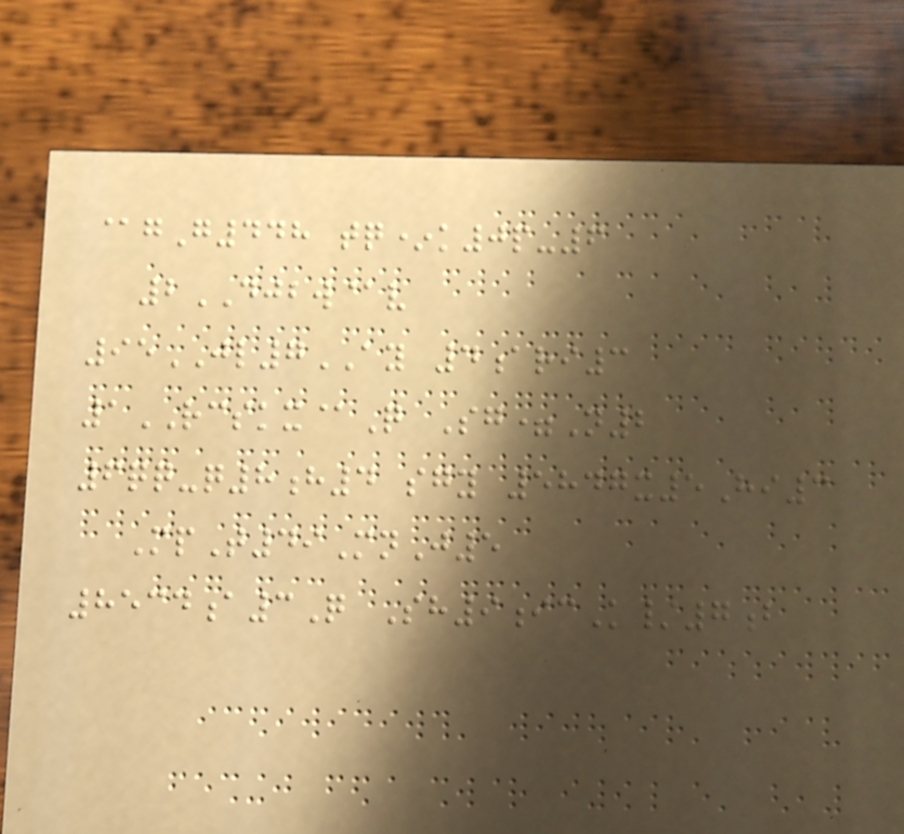@gG448 tq*k0p-6
2DJBW@v
95JL7AY 4ari3
1RCSKX@Q Sg=N2
6qq-q8h4 sgy 5847x5Hi3
MpT49MnJ5
8534a3Q Sh9icK/7b
